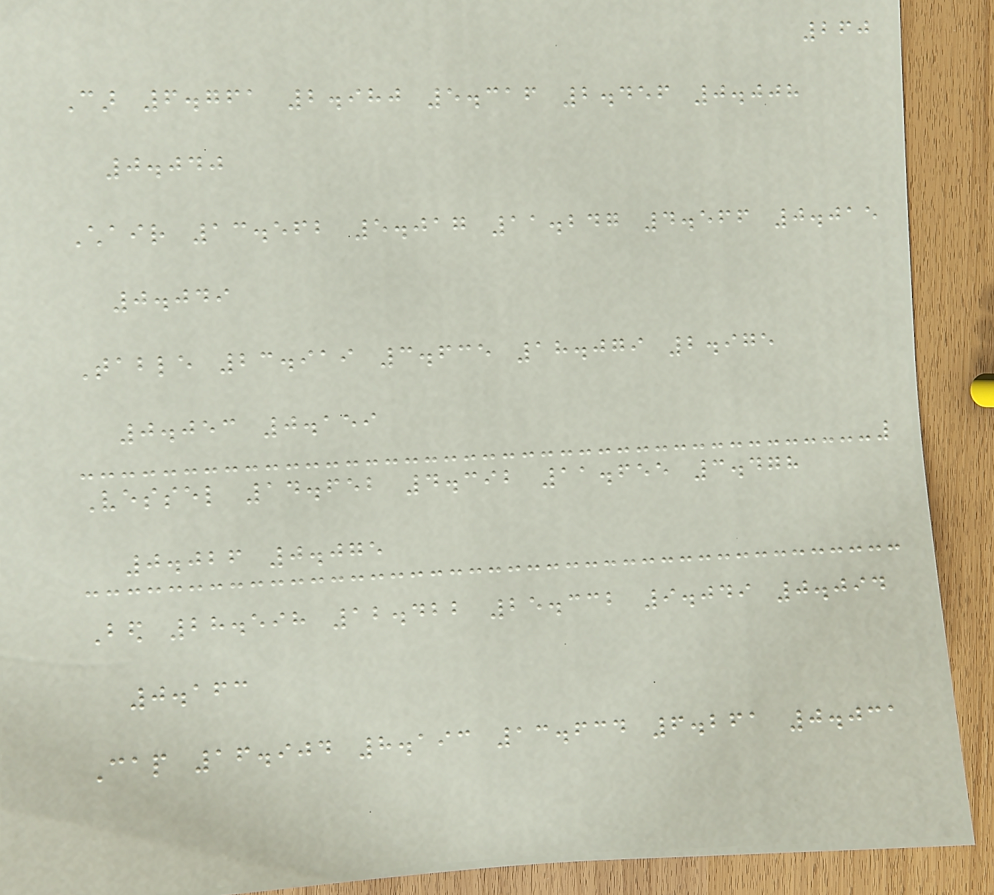260
Car 6.761 2.980 5.316 2.456 0.008
0.040
Chair 13.562 5.017 11.247 4.566 0.015
0.049
Table 23.919 3.635 18.079 2.975
0.053 0.159
Vessel 14.652 4.392 11.655 3.478
0.026 0.075
Bed 28.598 12.422 25.332 9.049 0.094
0.163
Cap 16.904 8.193 13.634 6.261 0.031
